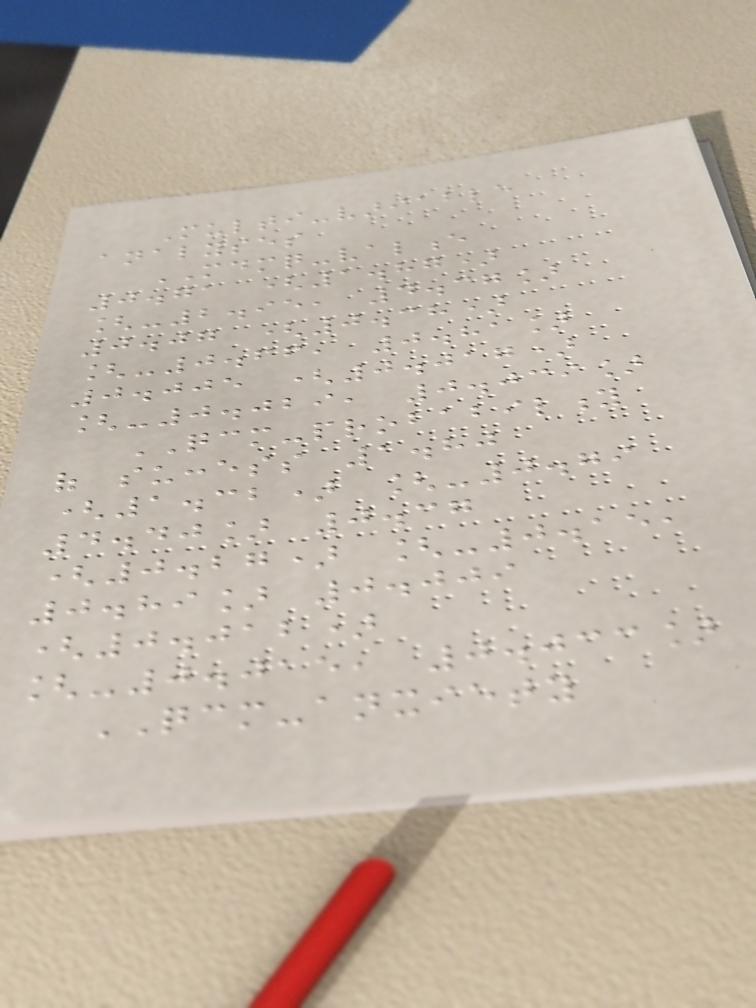Multi-variable
analyses
MDMQ-valence
0.71 (1.87)
[-2.95, 4.37]
0.07 (0.38)
[-0.66, 0.81]
0.005 (0.017)
[-0.029, 0.039]
QCM-probability
of success 1.80
(1.32) [-0.79
4.40] 0.37
(0.27) [-0.15,
0.89] 0.009
(0.012)
[-0.015, 0.033]
QCM-anxiety
